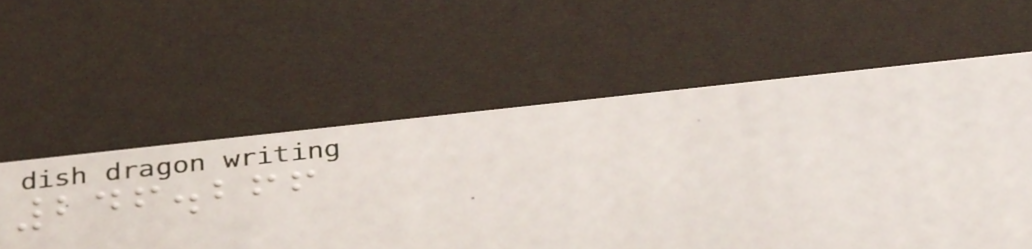246.266
